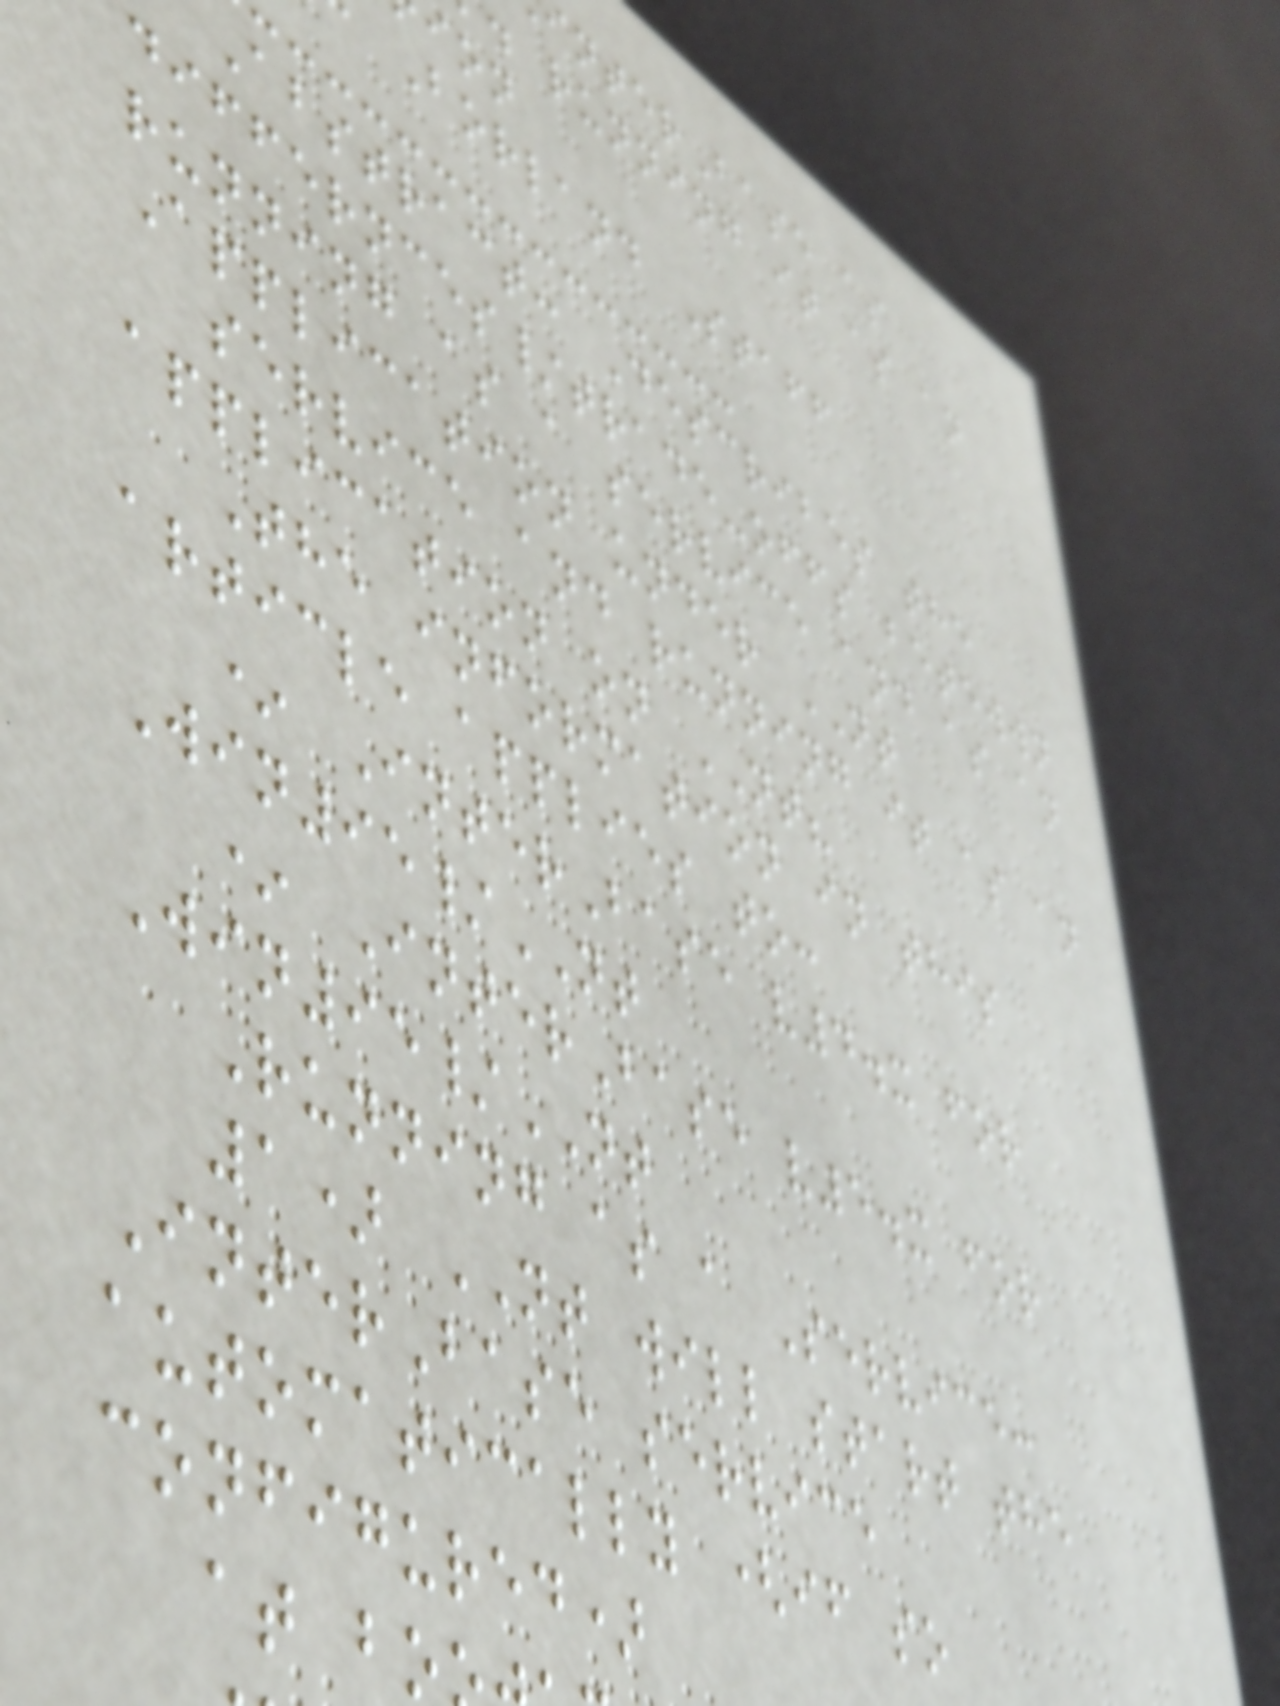nterBase as
. running it as an
Borland Staff
Abstract: Describes the
differnces/trade-offs betewwn
running as a service and as an
Application under NT
service and running it as an
application on NT?
The information in this
article applies to:
* InterBase v4.x for
Win95/NT
* InterBase v5.x for
Win95/NT
Running as a Service:
1) NT will start the
InterBase service
automatically (if so
configured)
at bo
